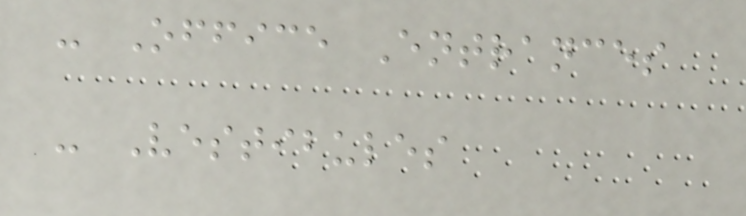- Office Entrances
- Vestibules
